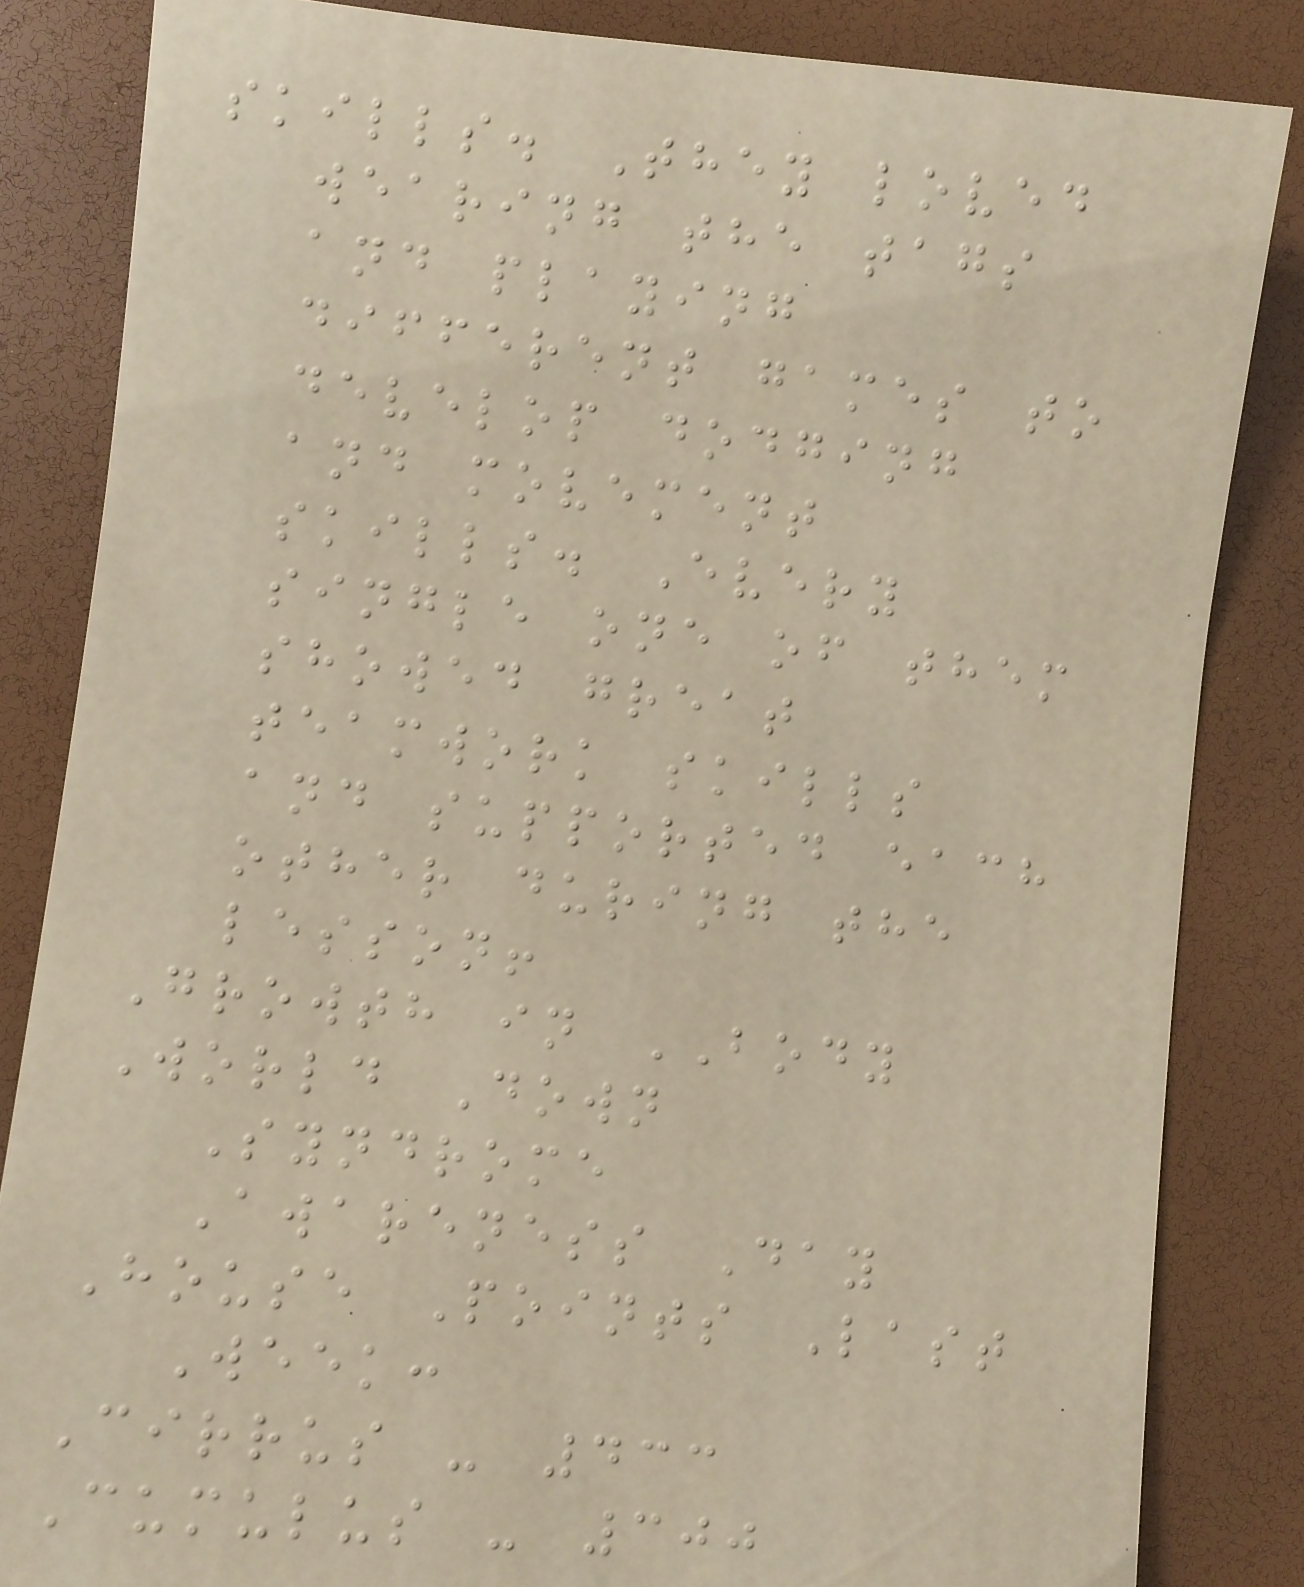skills. They loved
wearing the tags
and playing
different games to
develop dodging
and movement
skills. Every
single one of them
showed great
teamwork skills
and supported each
other during the
lesson!
Growth in BODY
World Down
Syndrome
Awareness Day
House Points Last
Week:
Cirrus - 433
Cumulus - 300
